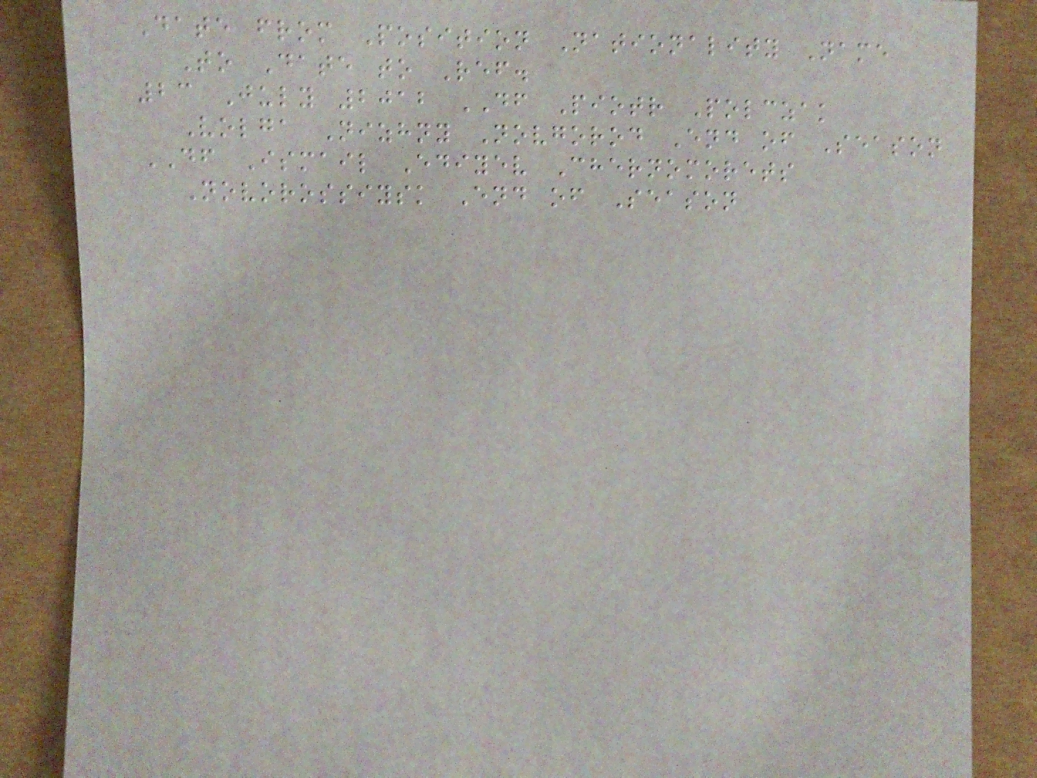Date from Position Nationality Name
To Date to Ref.
23 July 2012 DF Piotr Polczak
Volga Nizhny Novgorod End of Season
DF Ismail Ediyev Chernomorets
Novorossiysk End of Season
